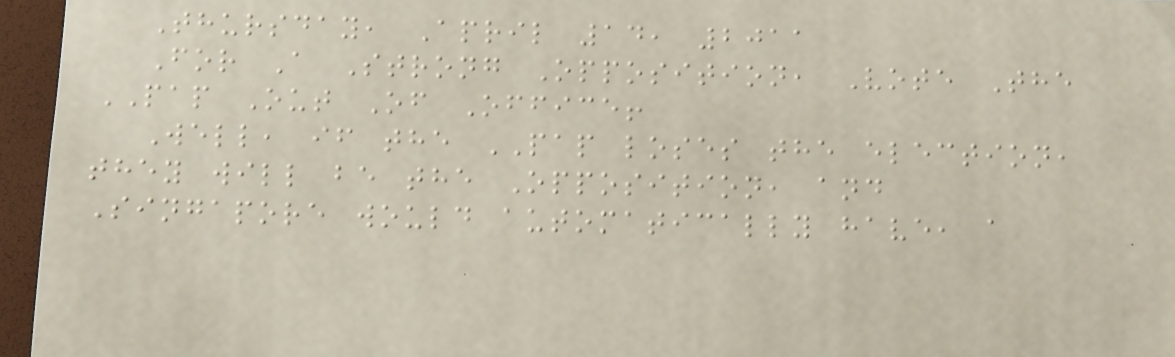Thursday, April 14, 2011
For A Strong Opposition, Vote The
PAP Out Of Office!
Well, if the PAP loses the election,
they will be the Opposition, and
Singapore would automatically have, a
